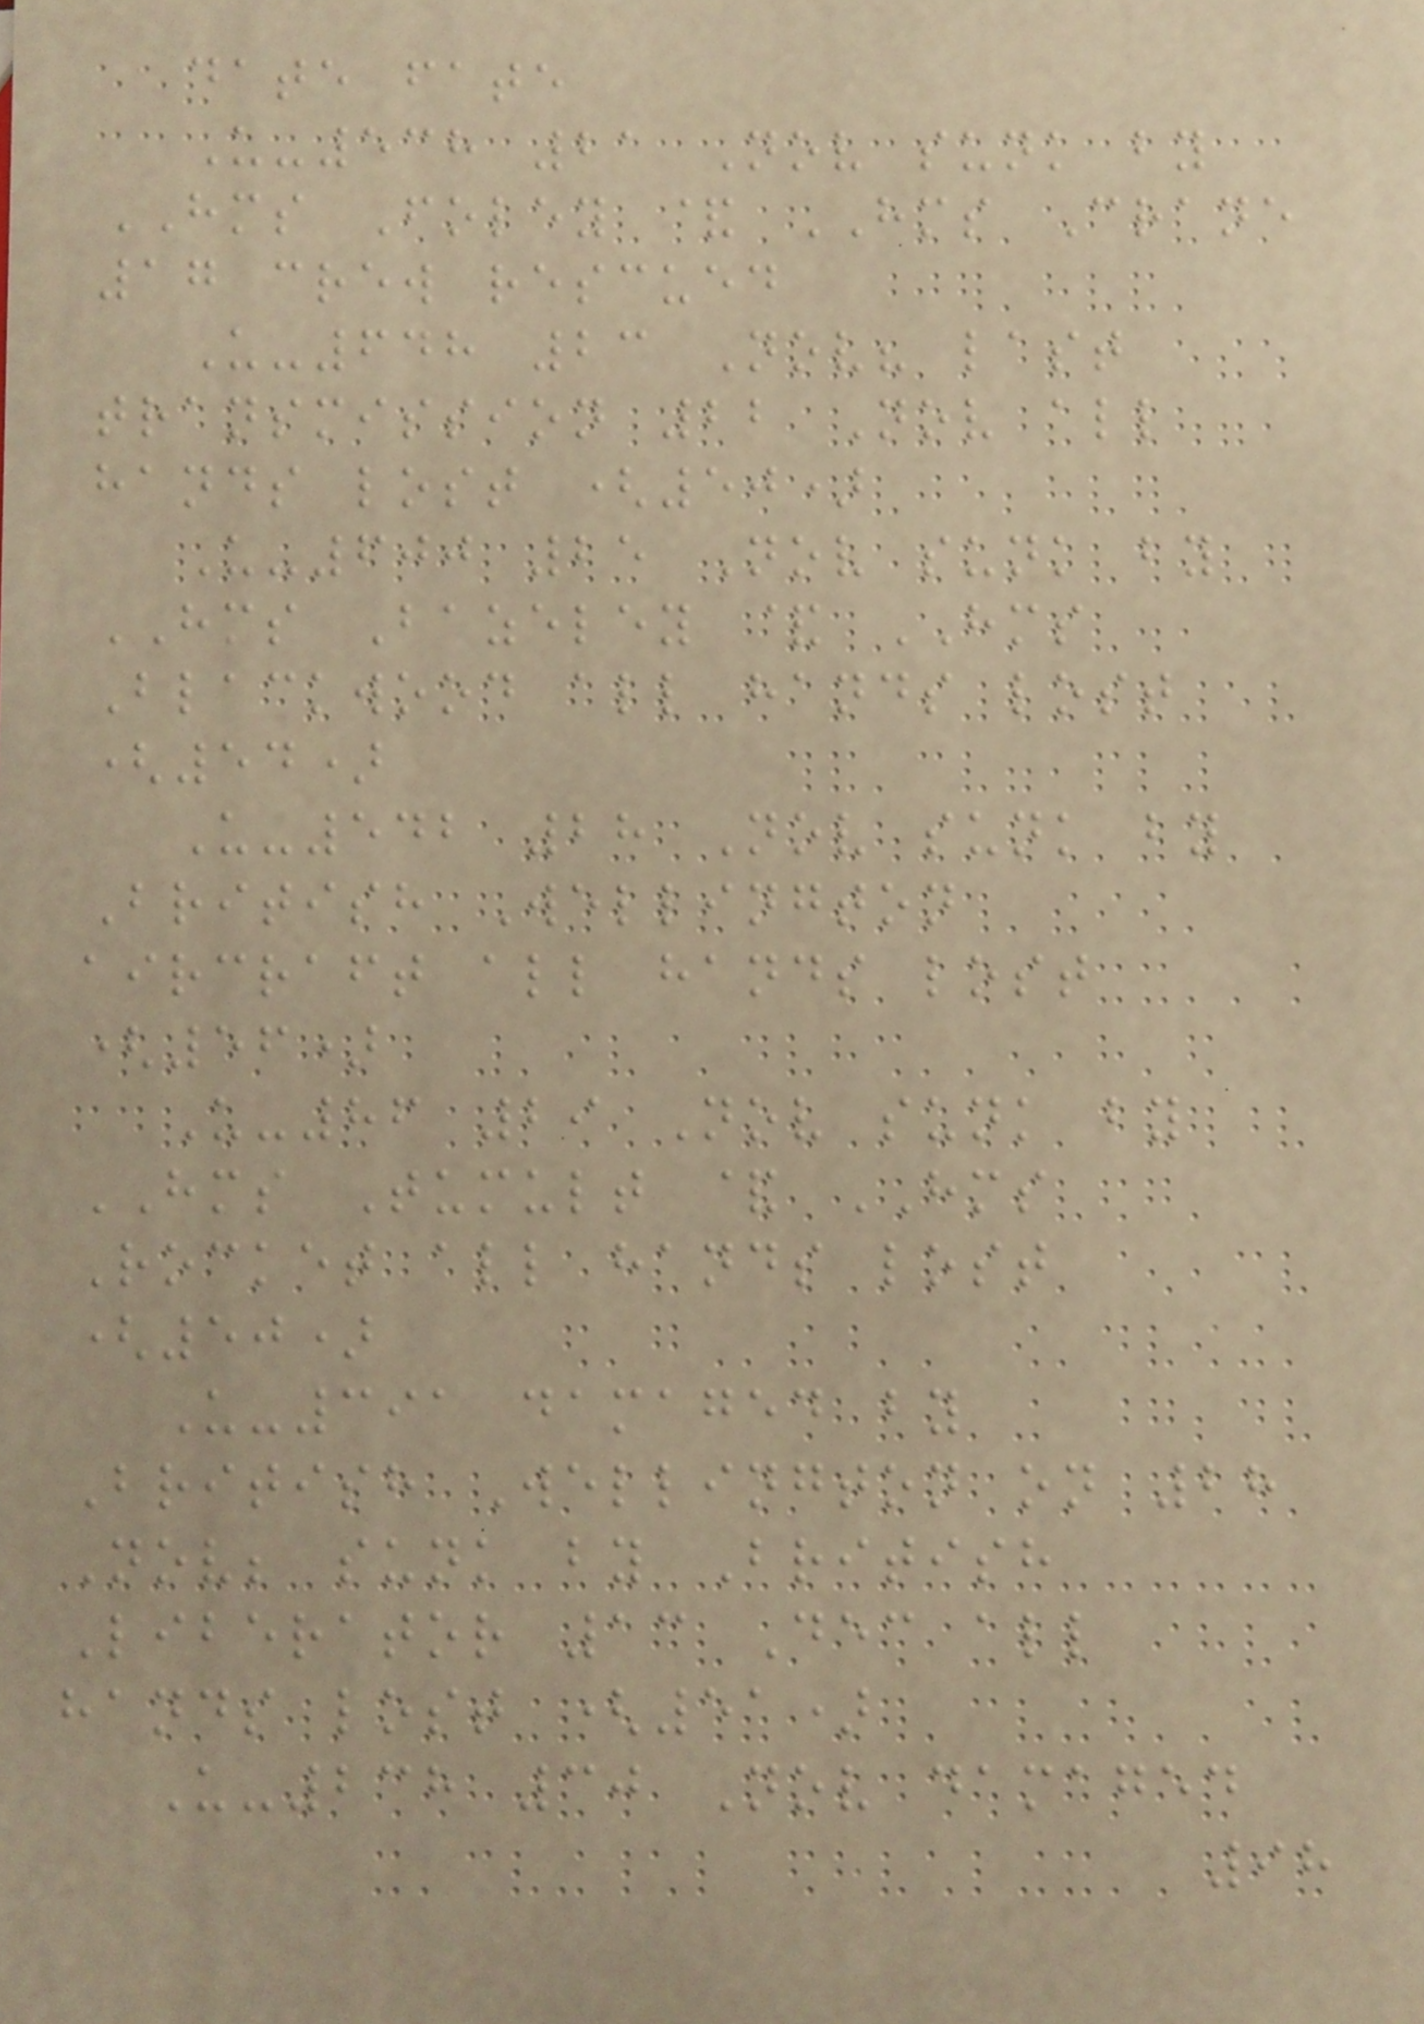date fate
U-538 21 Nov sunk by
HMS Foley & HMS Crane
17 crew rescued
U-648 23 Nov? last
transmission 22 Nov all
hands lost (50)
U-600 25 Nov sunk by
HMS Bazeley & HMS
Blackwood all hands lost
(54)
U-542 28 Nov sunk by
British Wellington
aircraft all hands lost
(56)
U-86 29 Nov sunk by
HMS Tumult & HMS
Rocket all hands lost
(50)
U-391 damaged by
British Wellington on 28
Nov; sunk by British
Liberator 13 Dec all
hands lost (51)
U-238 30 Nov damaged
98
